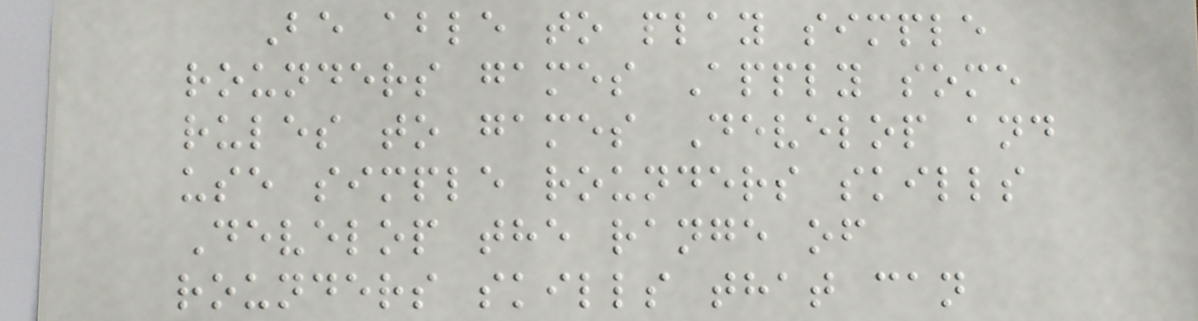Be able to play simple
rounders games Apply some
rules to games Develop and
use simple rounders skills
Develop the range of
rounders skills that can
